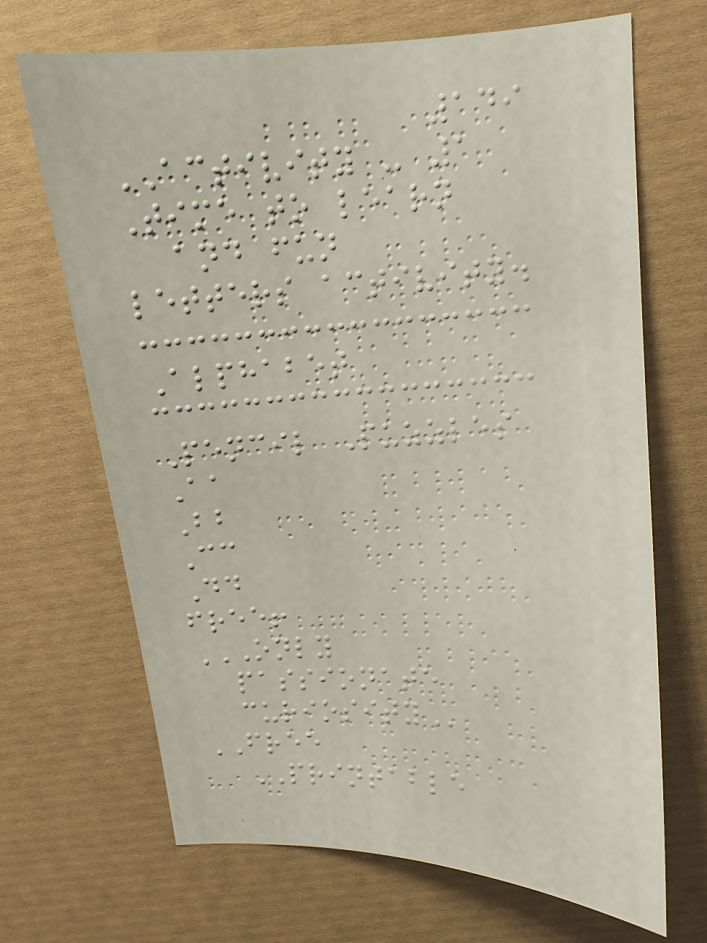149
ACTIVITY - 1
Time to learn
and fun
letters activity.
Alphabet
Pencil Puzzles
Aa
Bb
Cc
Dd
free!
ONLY
PASSIONATE
CURIOSITY
FREE
PRINTABLE
